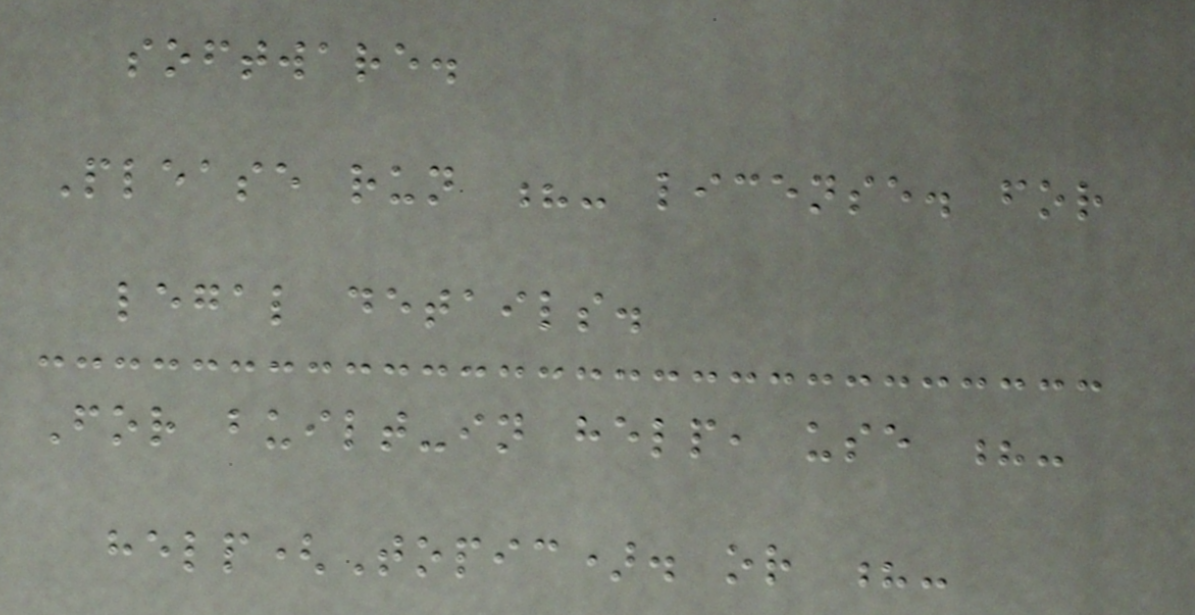software.
Please run ?- license. for
legal details.
For built-in help, use ?-
help(Topic). or ?-
